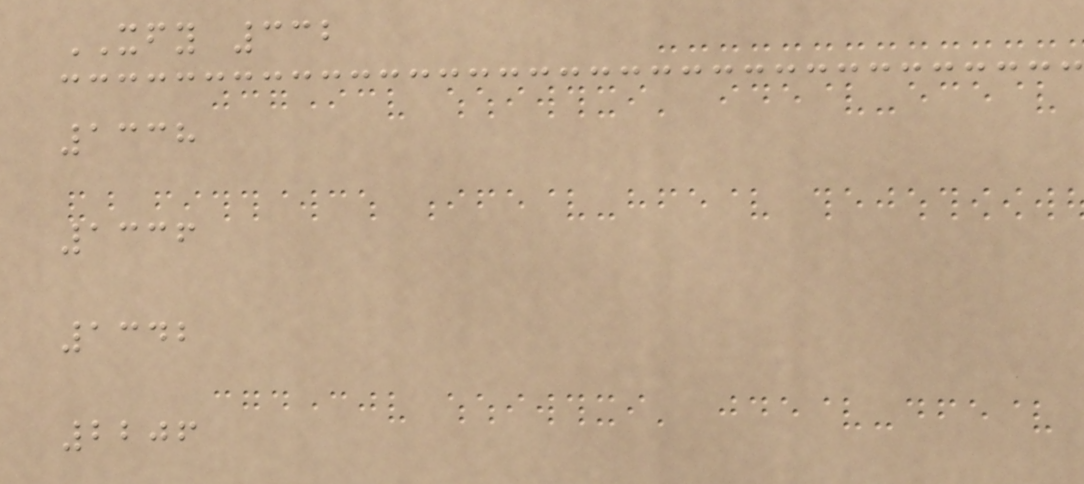XFY 332
1338
1336
1342
2206
